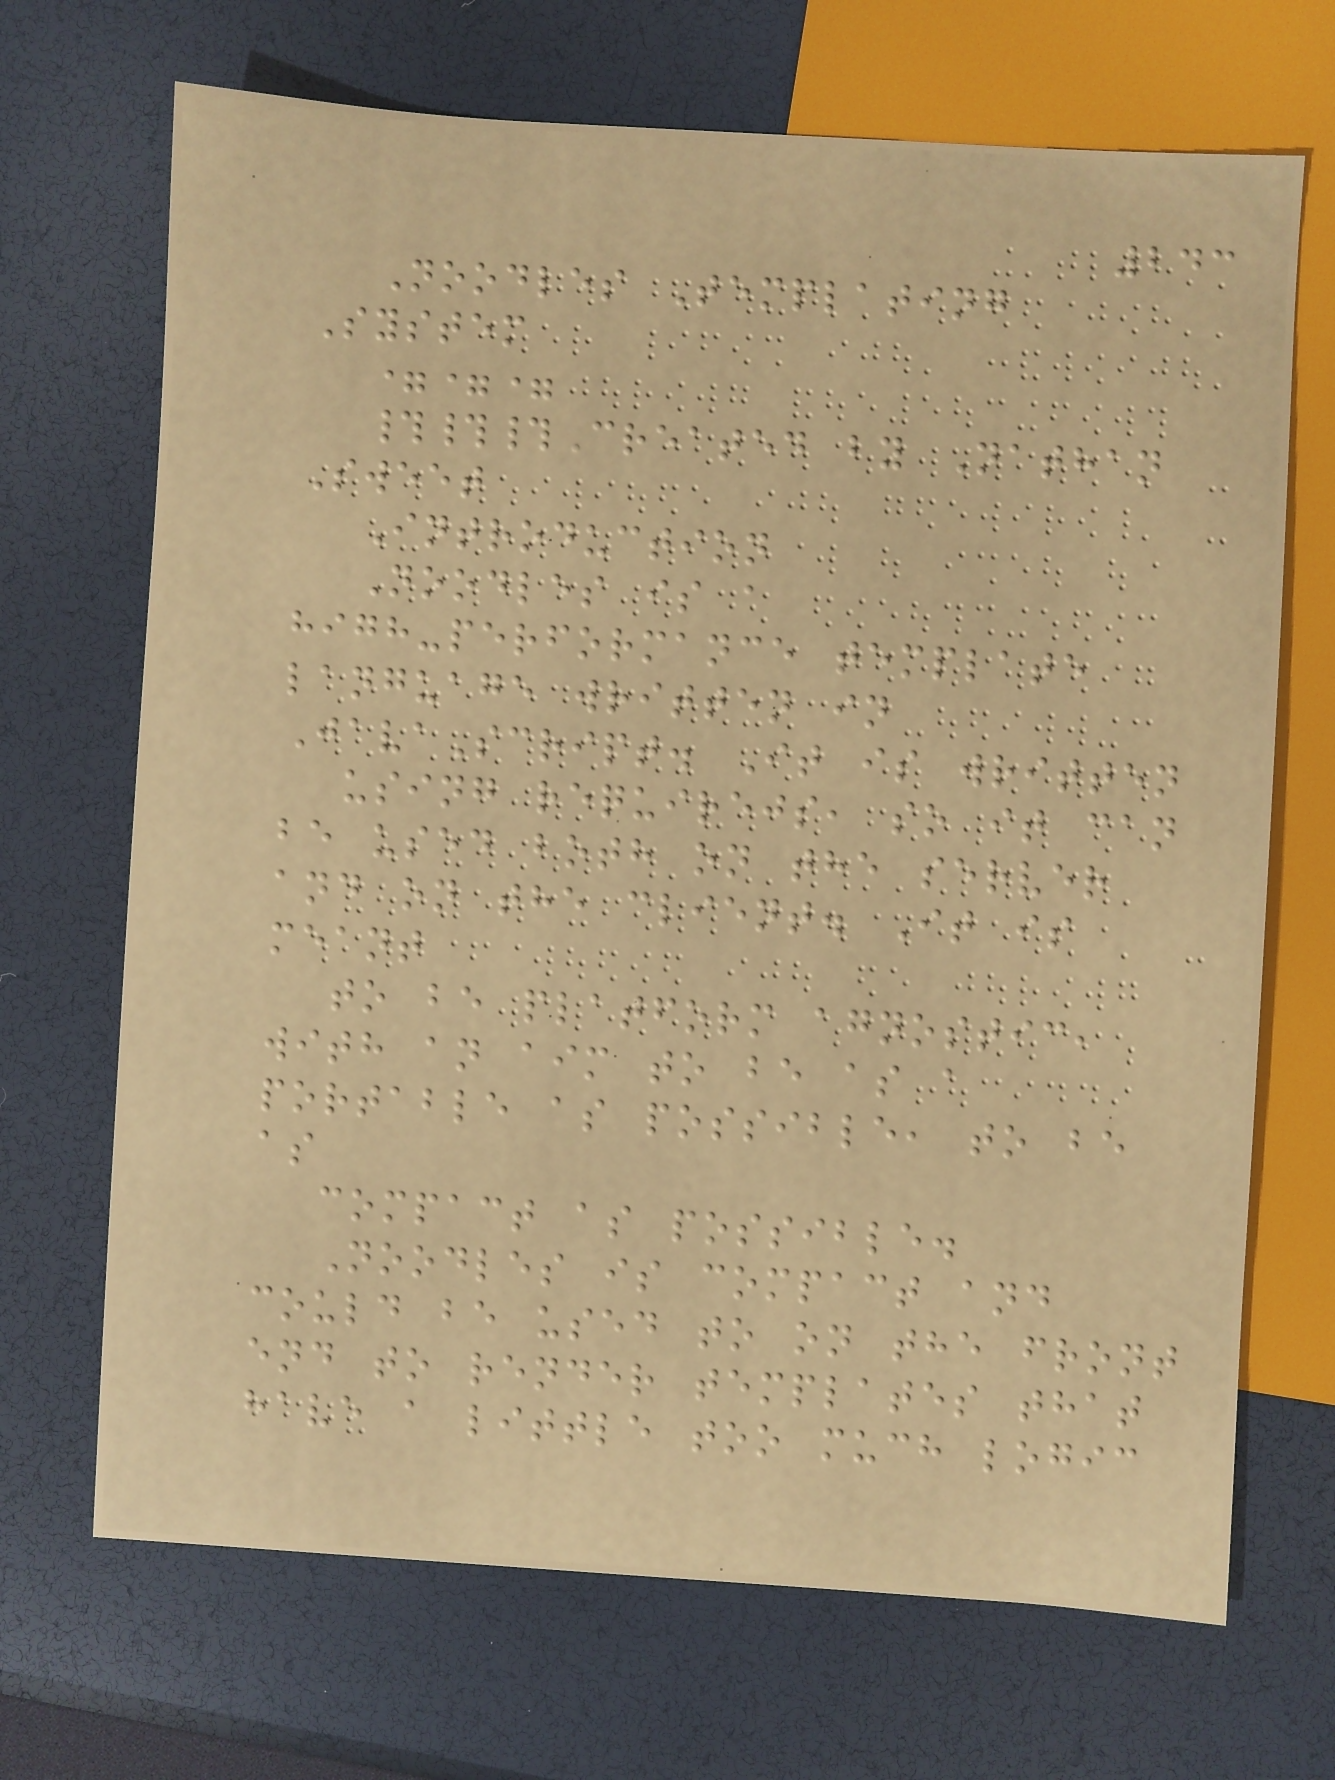243
Noodles Templating
System
===
###Created by Nathan
Sweet
Introduction
Noodles is a
high-performance template
language written in
JavaScript. It is written
using requirejs, so it can
be used both on the server
and on the client. It is
meant
to be platform agnostic,
with an aim to be as a
portable as possible, to be
as
compact as possible.
Noodles is compact and
could be used to on the front
end to render templates that
have a little too much logic
